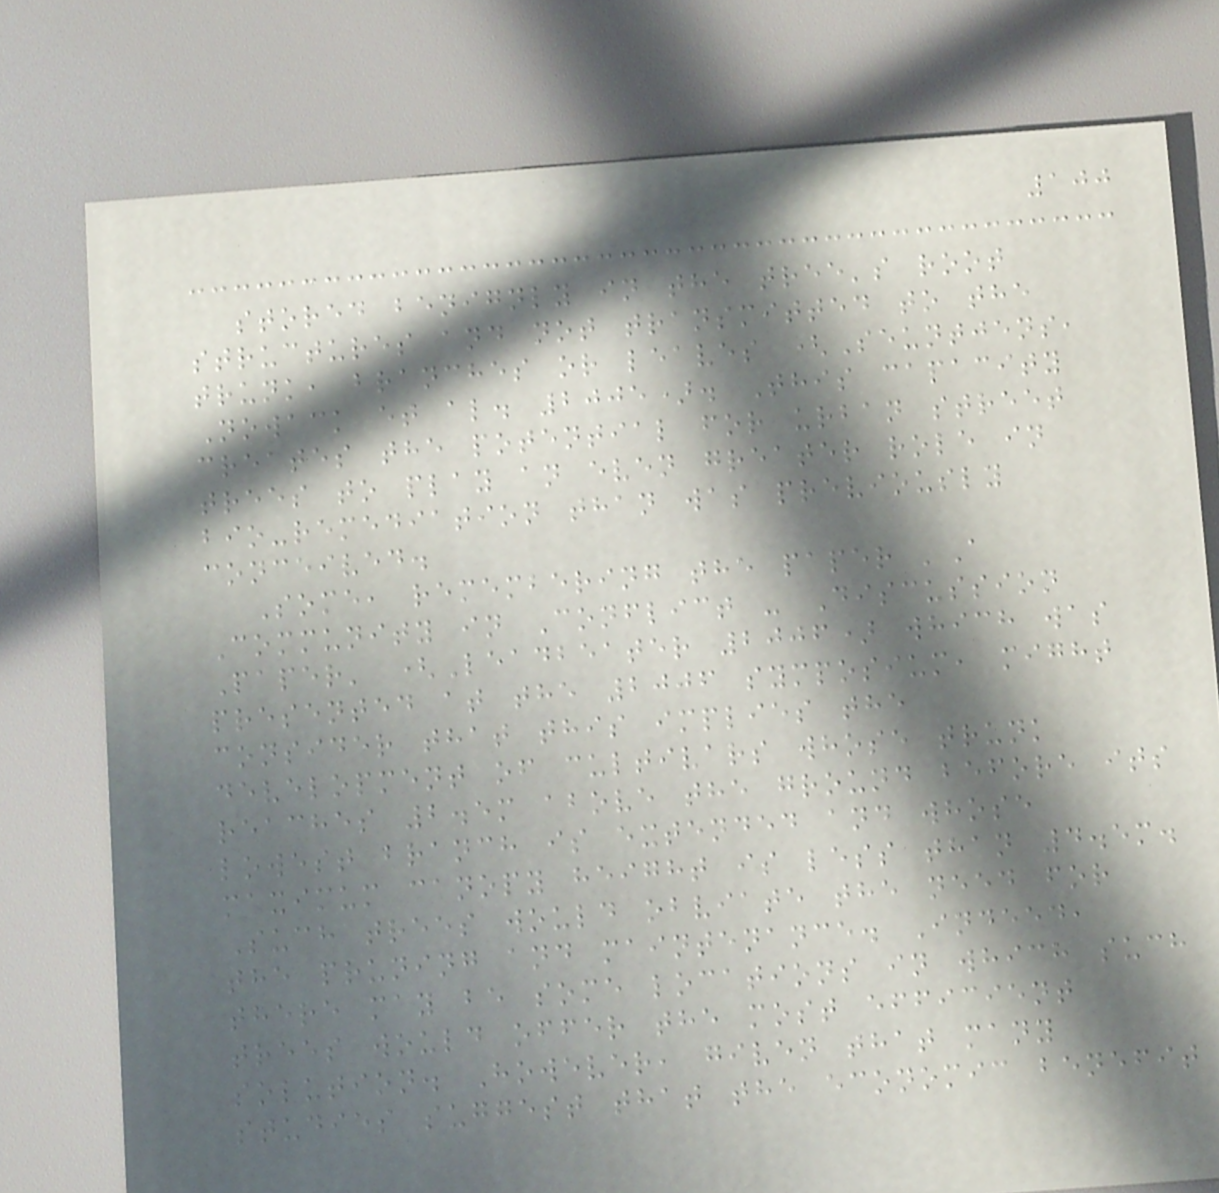100
stored benignly in the tree's root
structures and not transmitted to the
trunk, branches or leaves (Seuntjens,
Nowack et al. 2005). This capacity
creates the potential for urban street
trees to play an even greater role in
bio-remediation than was previously
conceived.
Some, remembering the paper 'A
Community in Conflict - Discussion
Paper' (Leadbeater 2006) which was
presented at the 2006 symposium, might
consider that this implies the
development of cultivars whose trunk
reaches 2.5m above the ground before its
lowest branch is extended and whose
maximum canopy height is less than 4.5m.
Such trees would obviate the need for
the pruning and maintenance. Indeed,
there may be some locations in which such
trees would offer the most efficient
solution. However, given that many
studies suggest that the economic benefit
